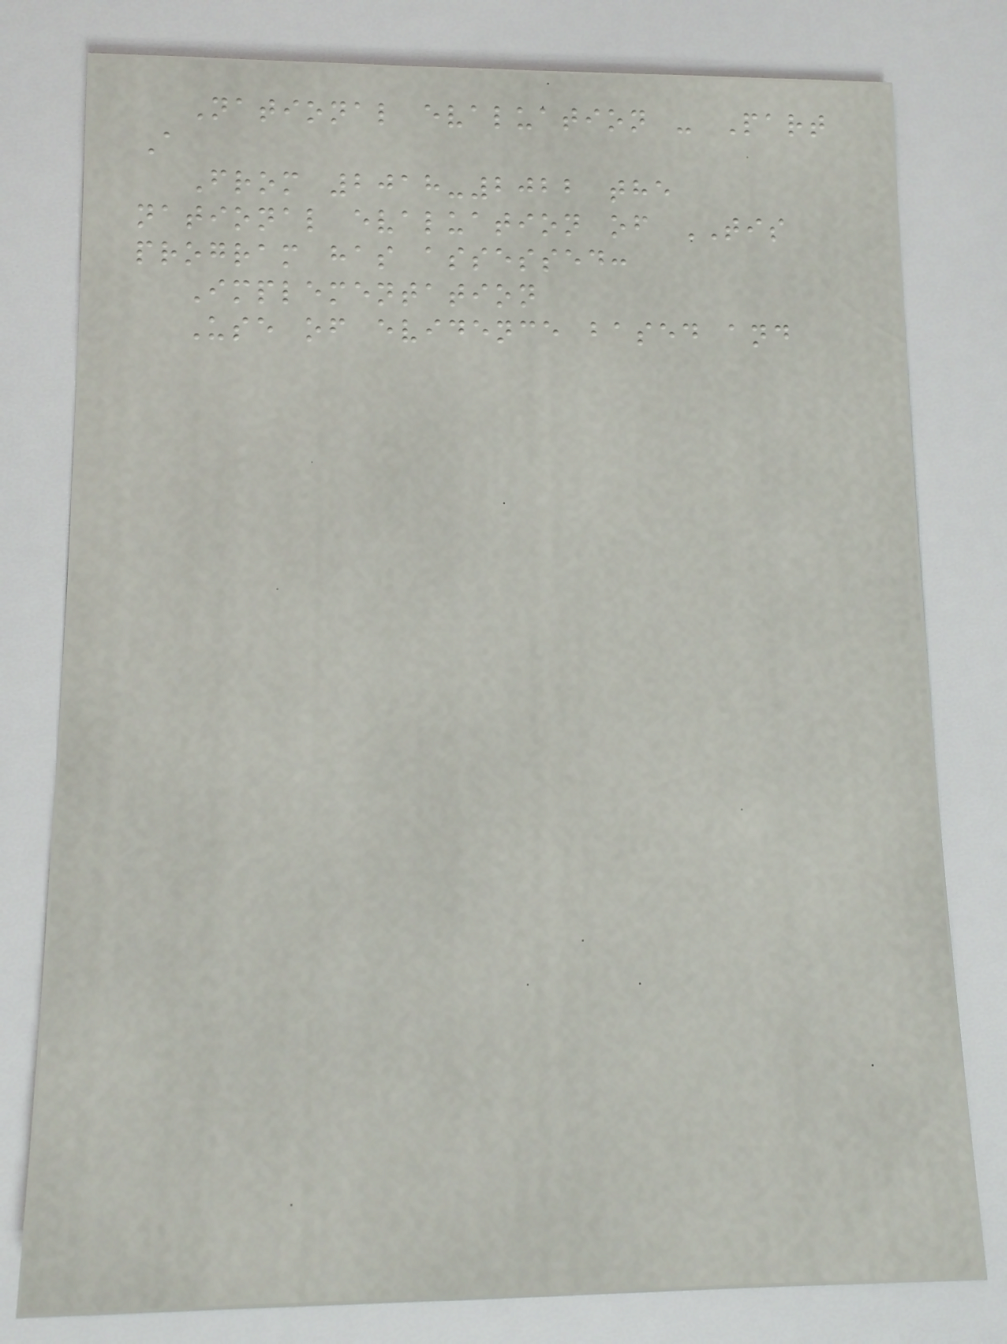National evaluation - Part
A
From 2018-2022 the
national evaluation of TIS
program has assessed:
Implementation
Use of evidence based and
